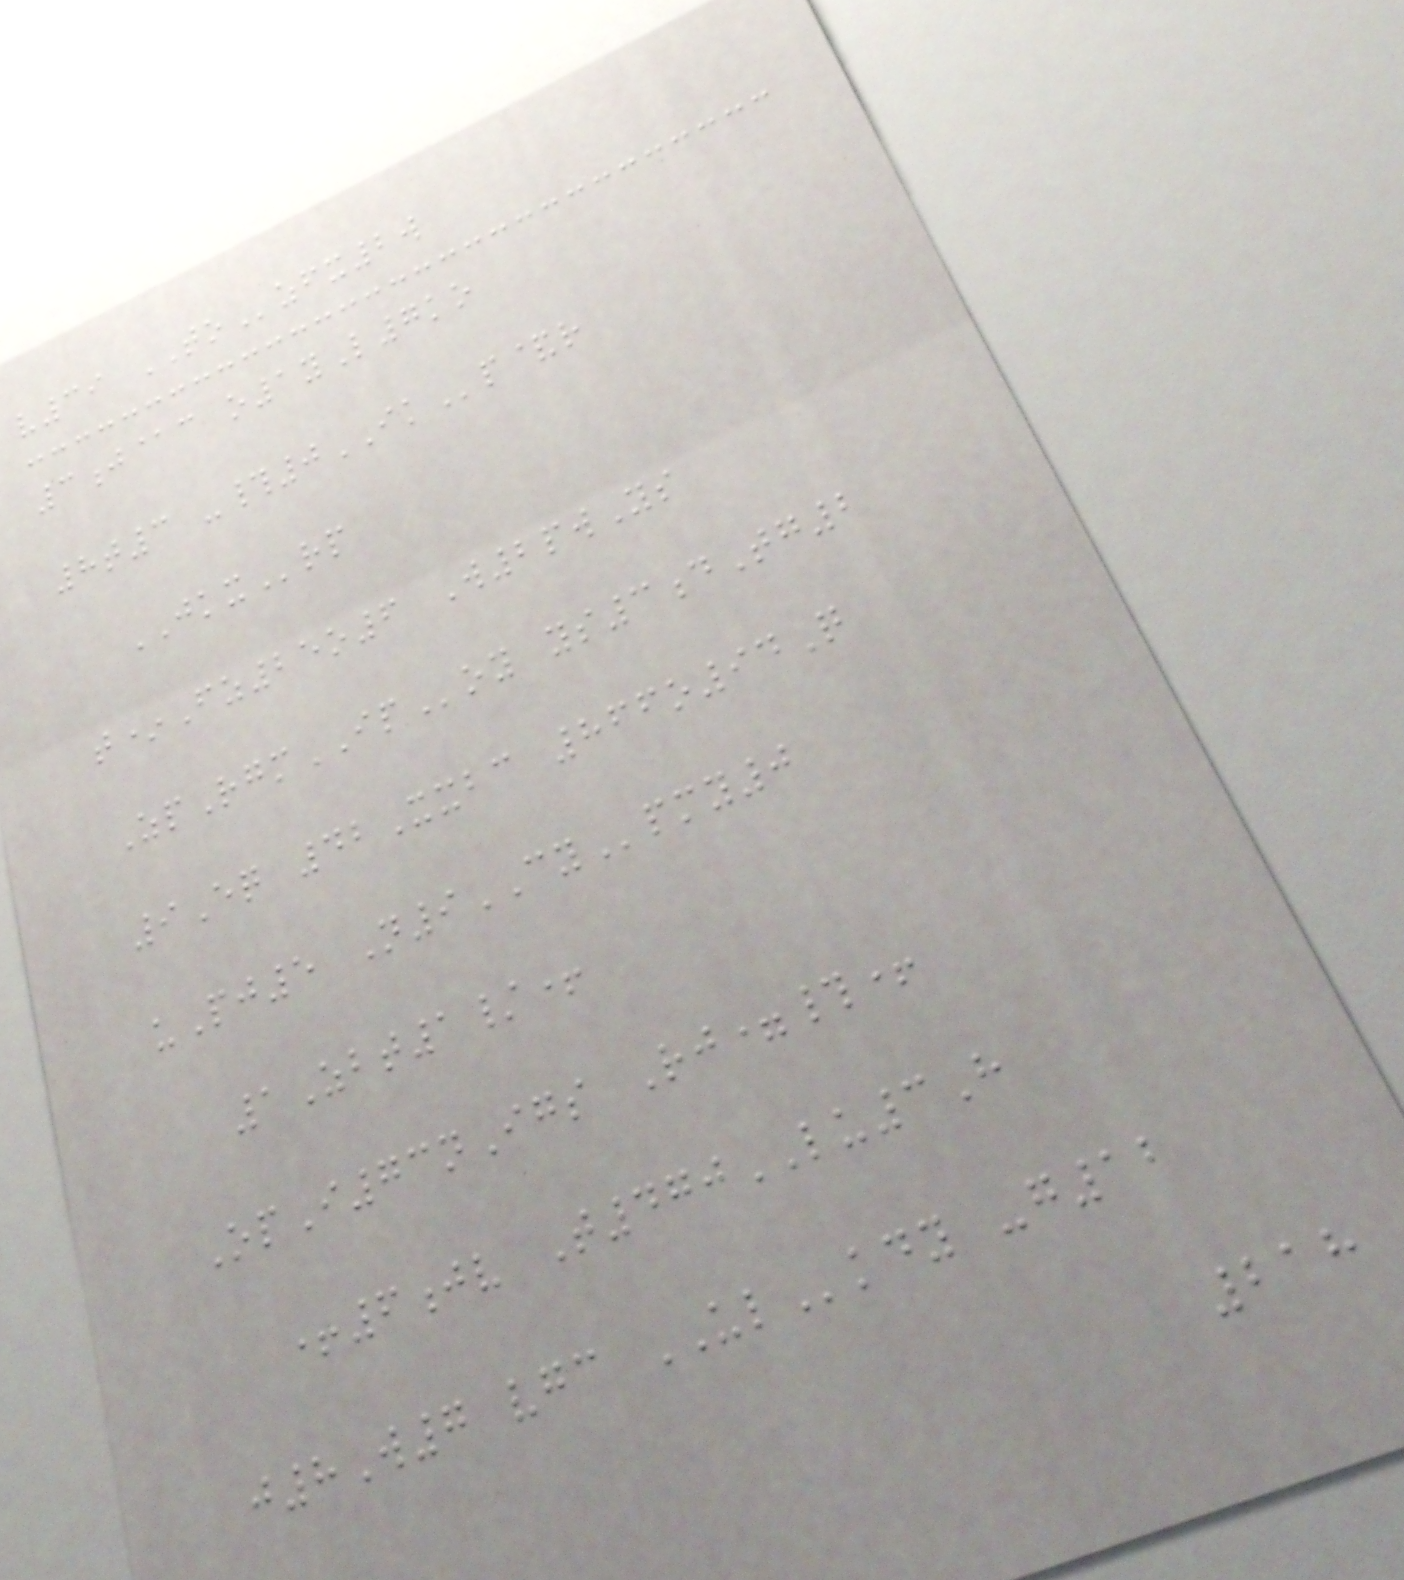v39 TOzfx2w
3j@c o1yL7ko
8t3 -#0IKp&r
JKXrp
t*Fz25o6 W2pwYs
ZpRgmIPoy ys3dTg2
9Eq 42Xxbc 866o94Q
uPj5 N9CYpmy0
1Zbt1/+
OpI73nIgs Rj=#+
+6jv T470LU3H
j8W7 vgc ULkdy -g12
218
